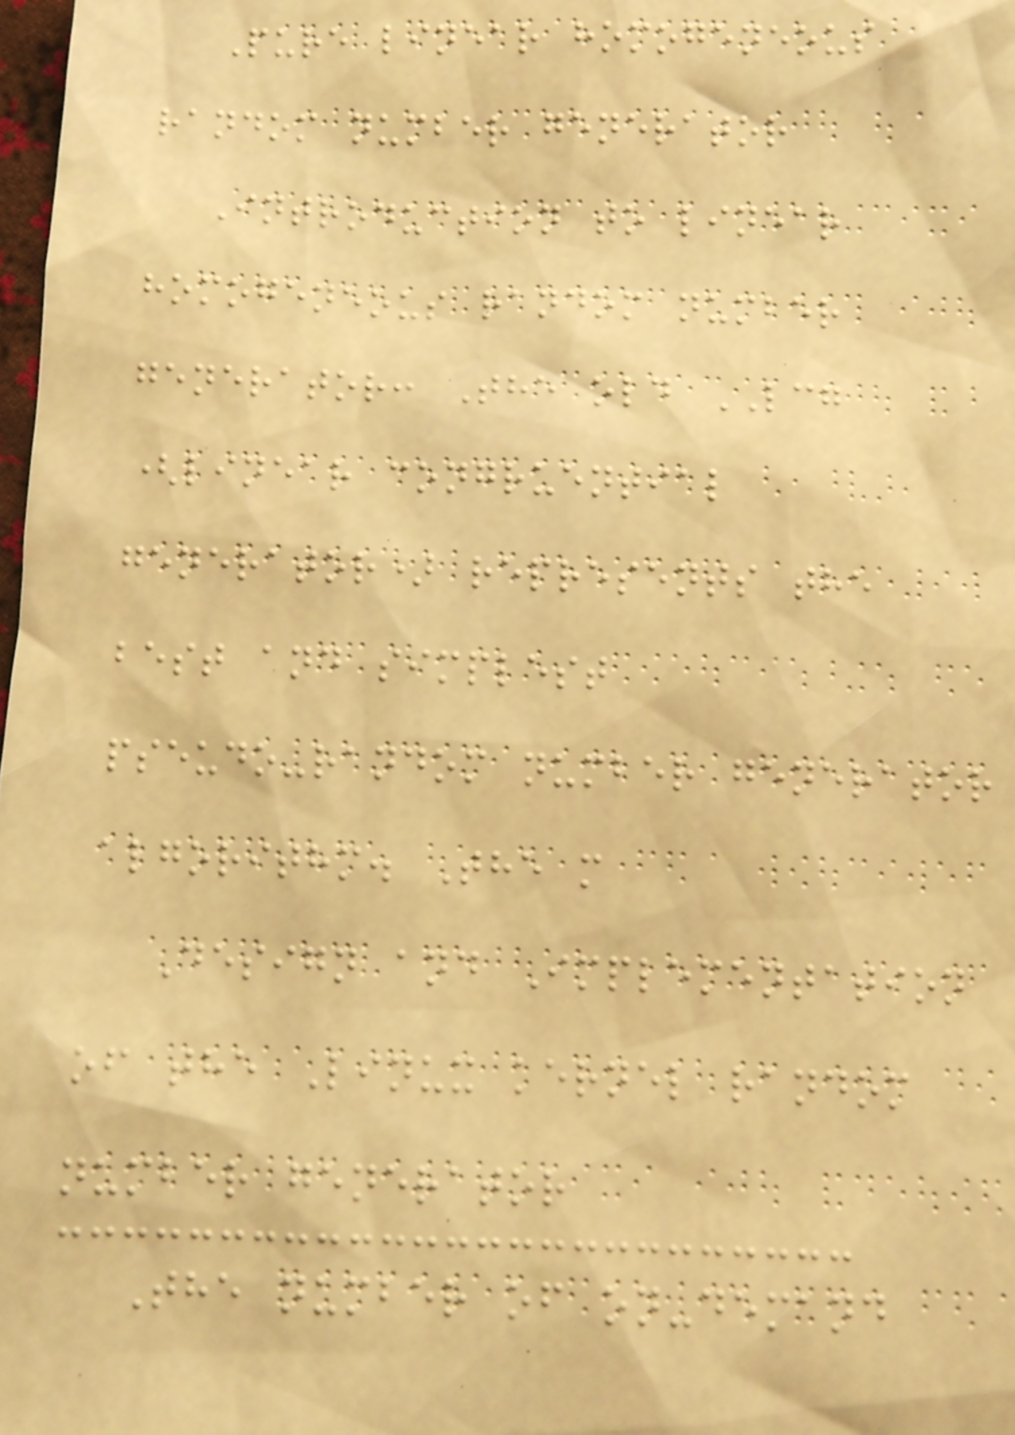Pure linear homogeneous
random number generator
Introduction to linear
homogeneous random number
generator: The old LCG
(linear congruential
generator) represents the
best and simplest
pseudo-random number generator
algorithm. The m
Design and Implementation
of the Linux kernel random
number generator
The number of on-demand
